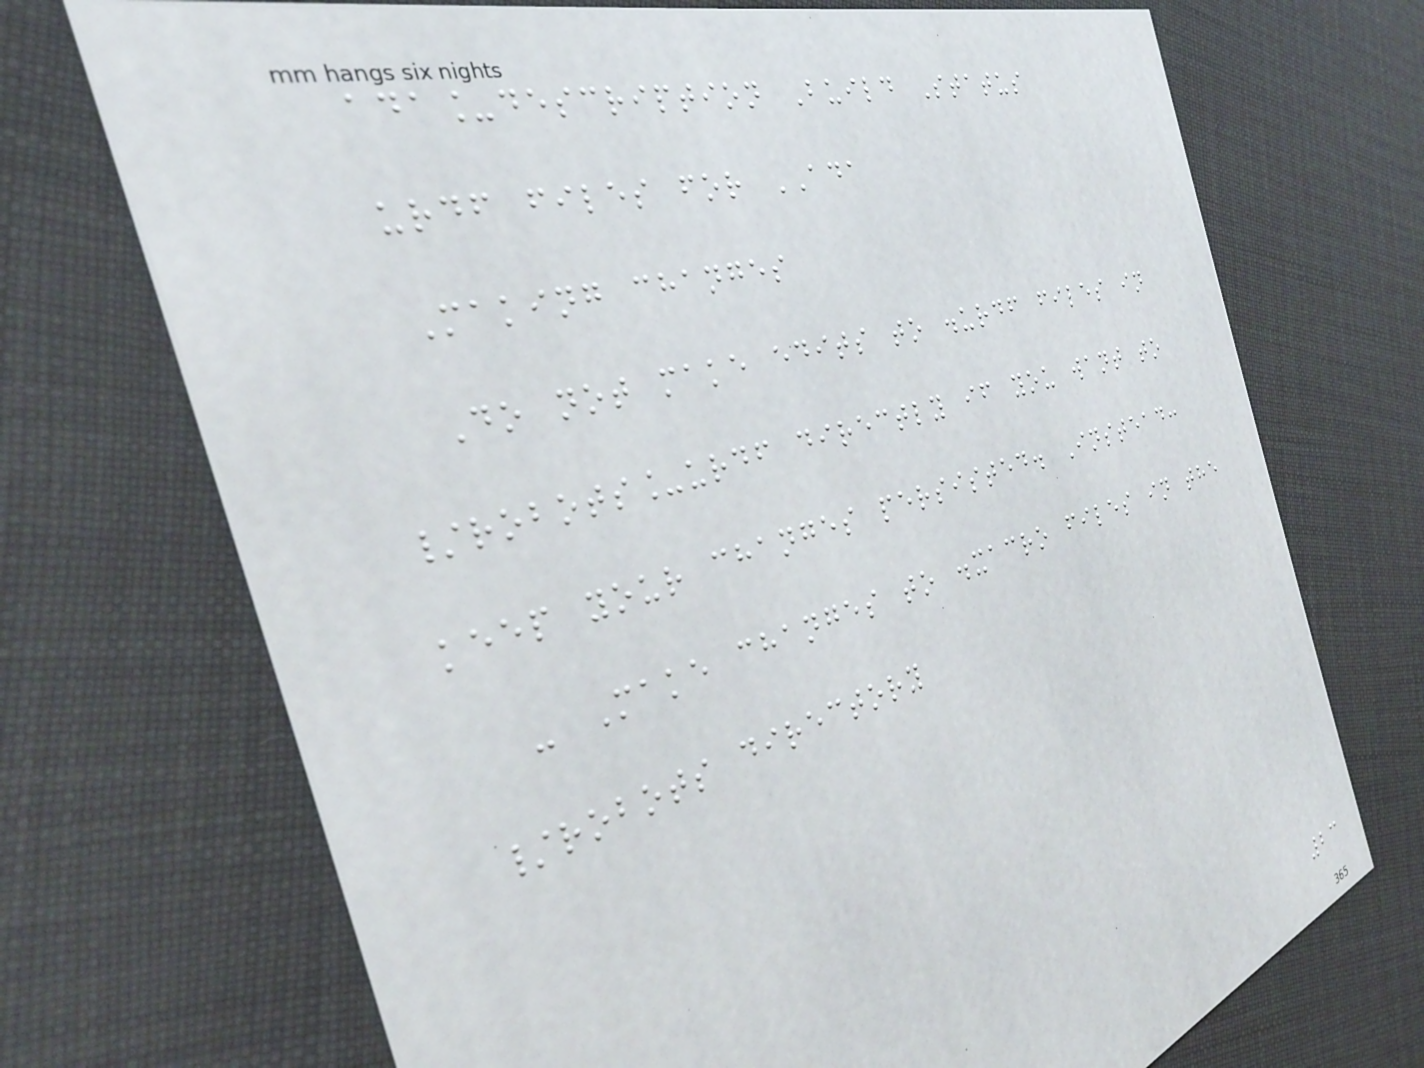ada_description Build Status
urdf files for ADA
Making changes
Do not make edits to .urdf files in
/robots_urdf directly if you want to
keep your changes persisted. Instead:
- Make changes to .xacro files in the
/robots directory
23
